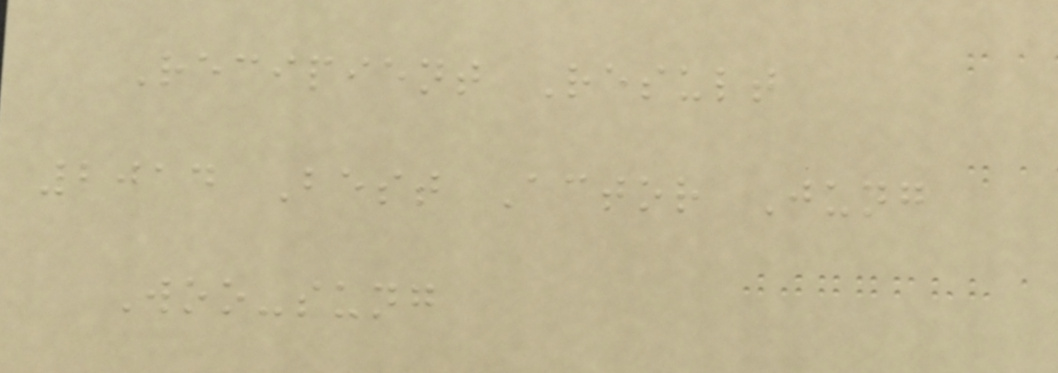Recipient Result
2014 Best Actor Jung
Woo-sung
